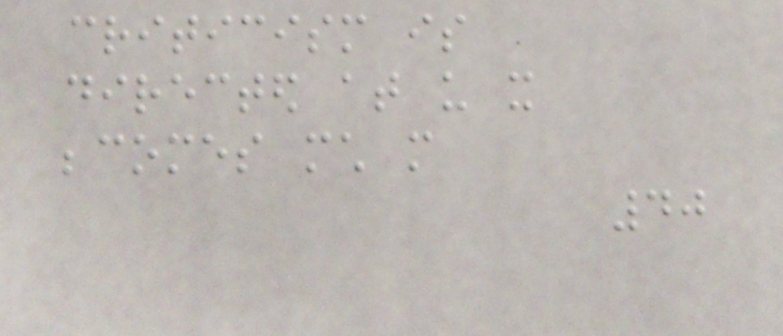criticism is
directed at us it
becomes much more
40
